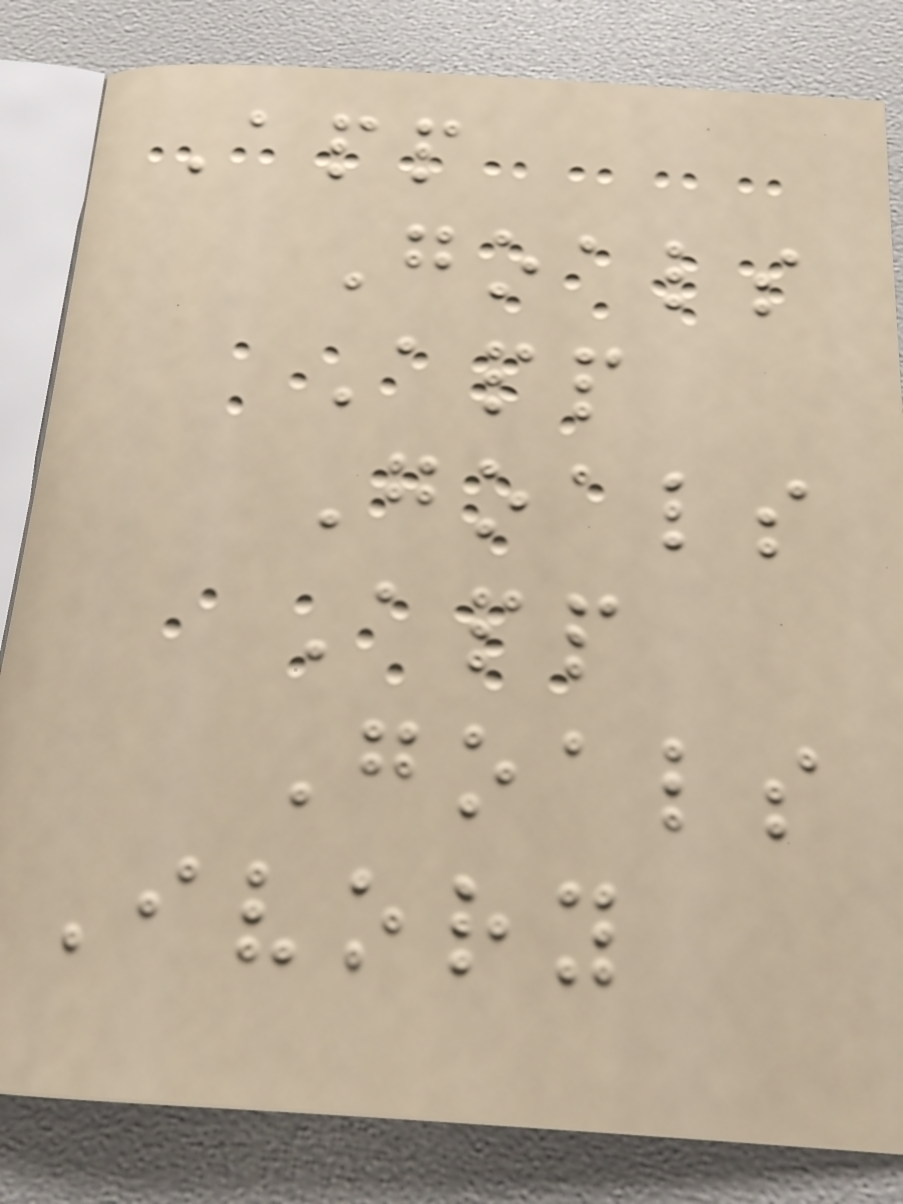App
Goals
App
Goals
App
Goals
Ivory
